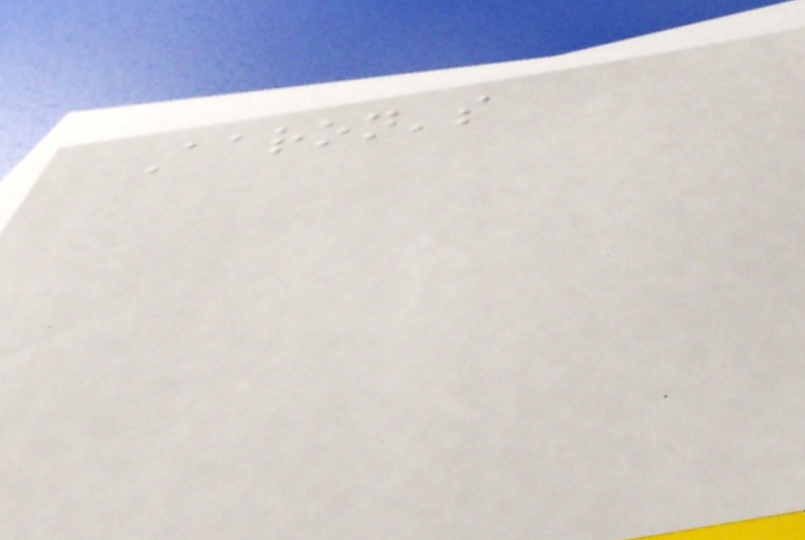Aaron's
